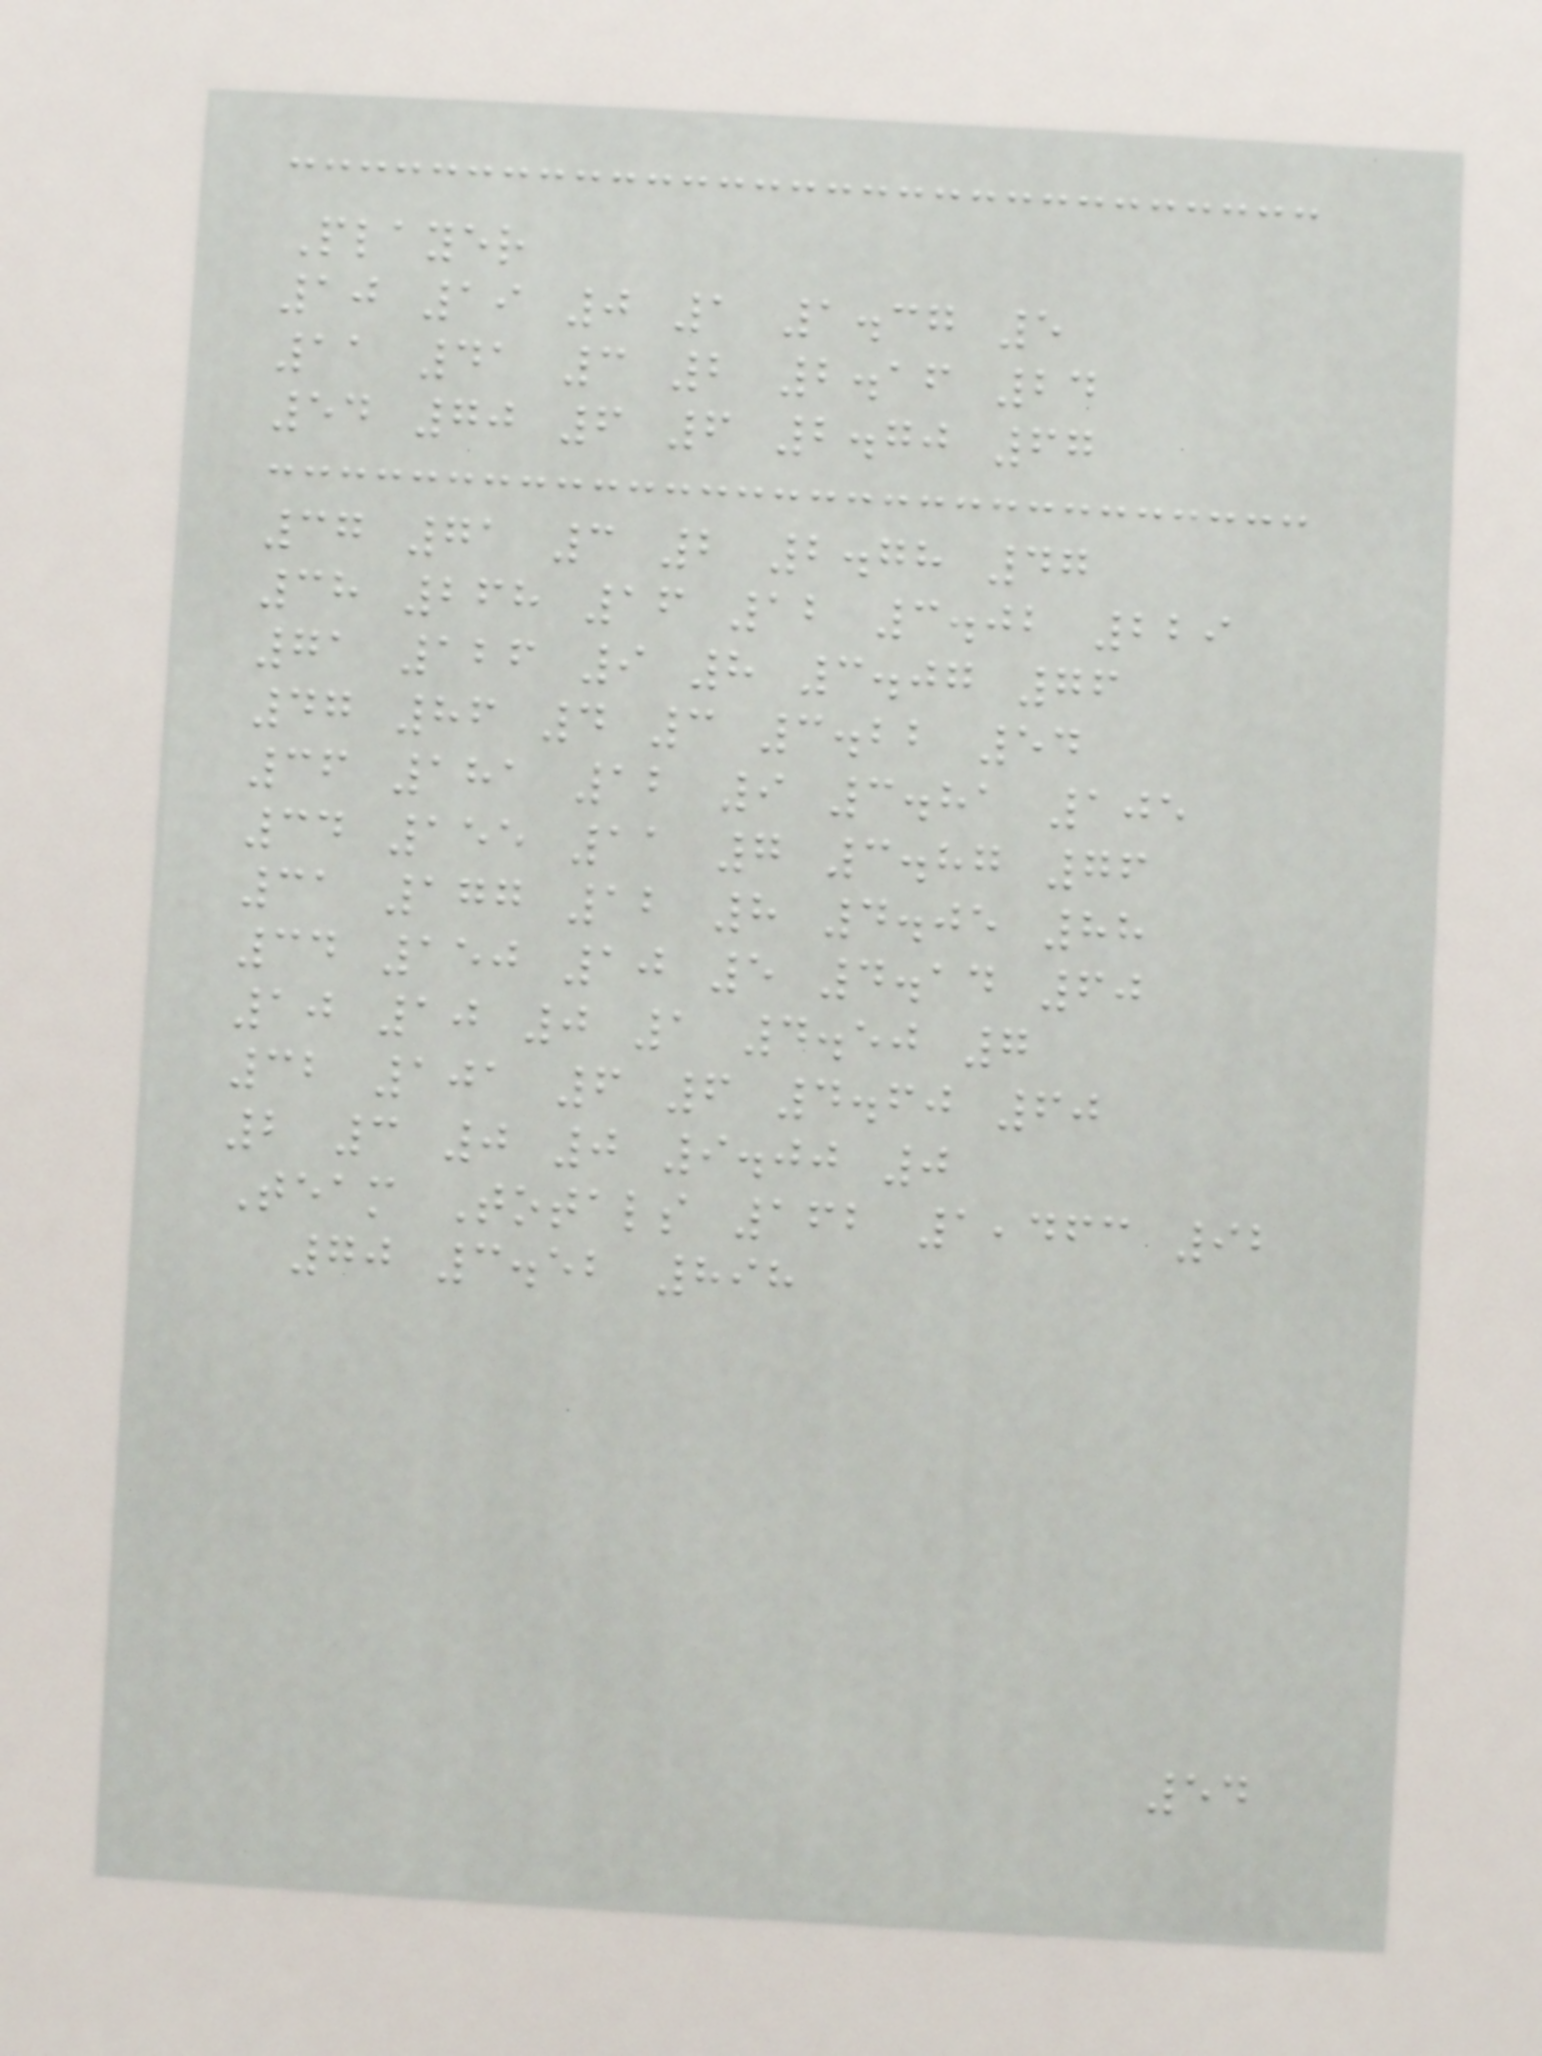Player
10 19 0 1 1.37 5
11 41 3 2 2.16 24
54 70 6 6 2.70 67
37 71 3 2 2.78 47
38 268 16 12 3.02 229
71 126 9 8 3.07 76
47 86 4 3 3.22 54
36 181 12 9 3.81 105
34 155 11 7 3.87 76
31 177 12 8 4.05 88
34 150 10 5 4.14 60
10 10 0 1 4.50 7
32 101 6 6 4.60 60
2 3 0 0 9.00 0
Team Totals 162 1,463 92
70 3.52 898
54
